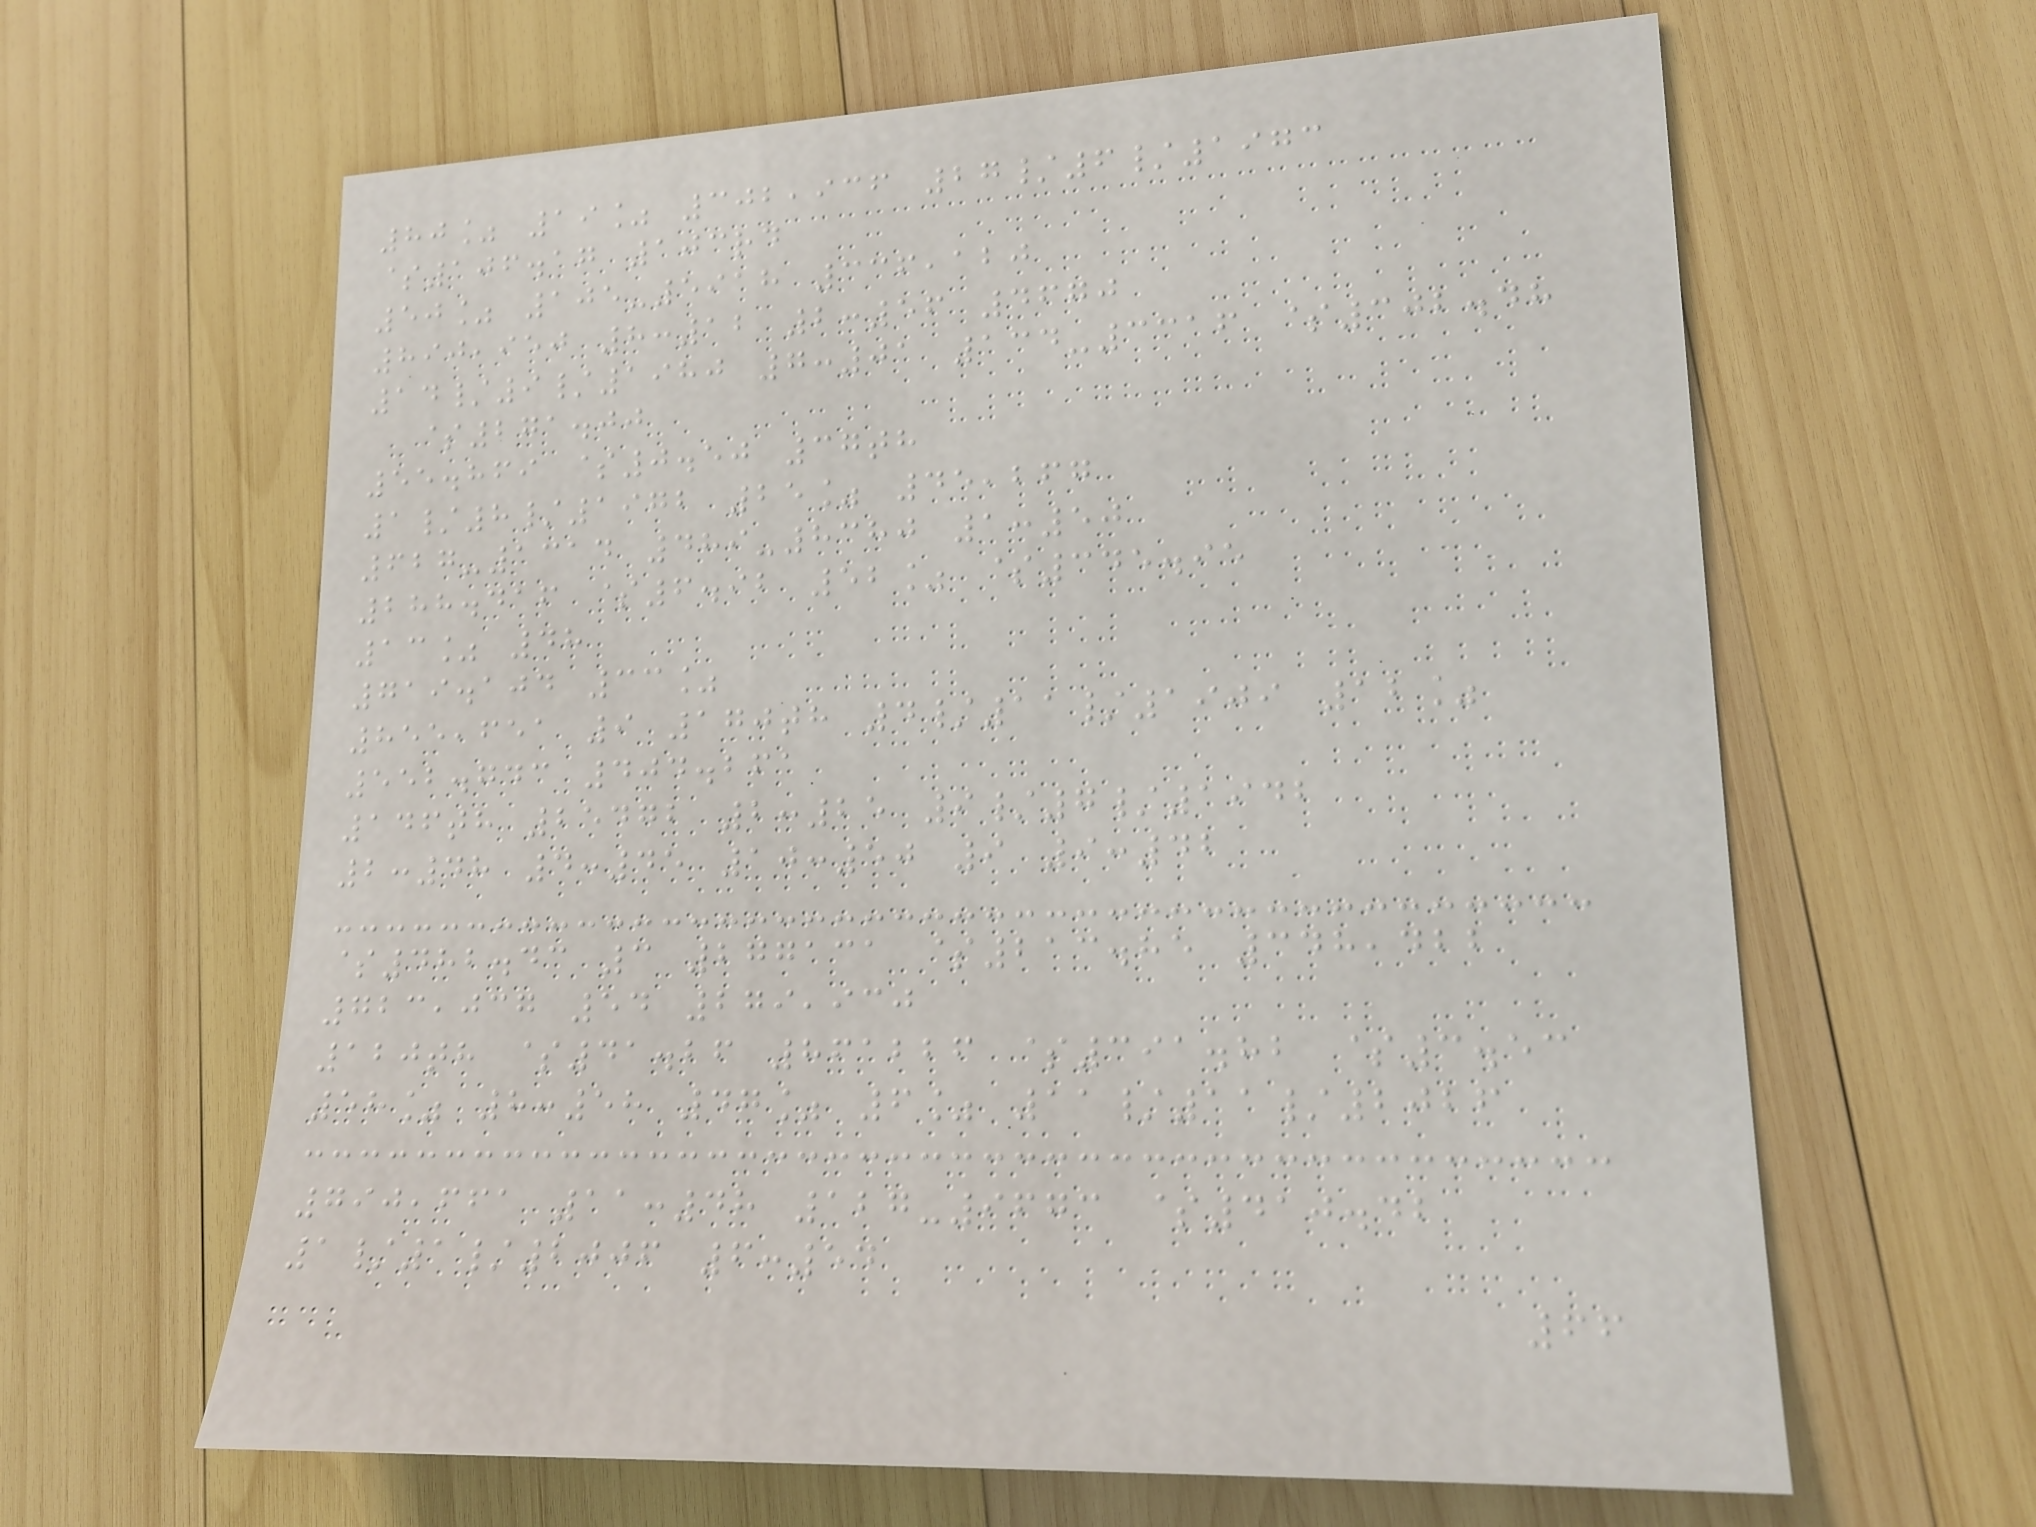80% 19% 302,936 27/6/1973
$106.17 103rd
50% 105-5918 336,120
890,950 8:12 2:56 4670
14/9/1980 7:01 134-3316 $302.48
$271.00
55.869 $0.50 37th
1/8/1972 25% 45,267
627-1314 489-8380 1:50
288.416 $6.92 52% $345.95
13% 48
719.104 33%
855,651 9 170th 4/11/1909 12%
552.743 404.261
146th 25472 2:25 9/7/1942
2:48 4:45 10:50 9 9:42
$482.43 3 277131 $213.85 348,422
723,037 54 279,930
120th $41.26 861226 $391.82 $3.53
58% 8:58 47% 6% 11/11/2026
790,661 11:48 127-9673 $410.42
1/1/2006 6:54
66
